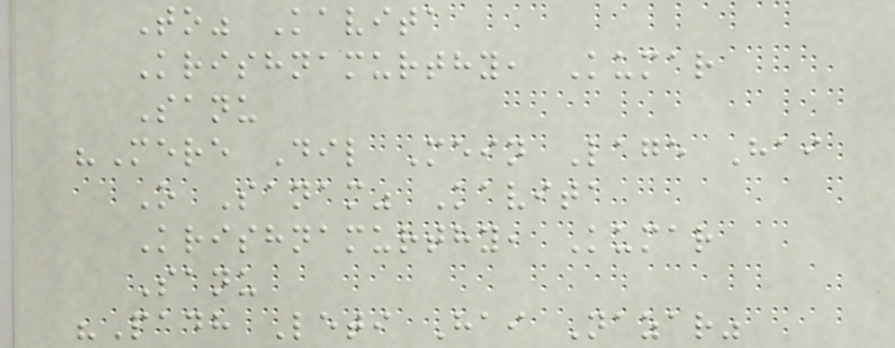To" Kavita
Krishnamurthy, Kumar
Sanu
"Mere Dil Mein Lage Hai
O Sanam" Kavita
Krishnamurthy, Kumar
Sanu
"Padh Leti Hai Nazar"
